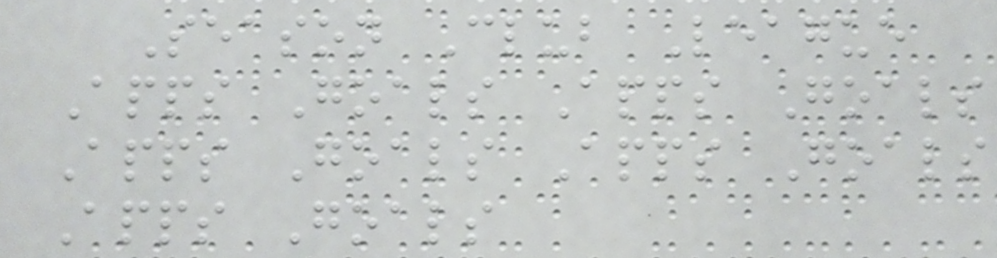Season Club League
Apps Goals Apps Goals
Apps Goals Apps Goals
Apps Goals
